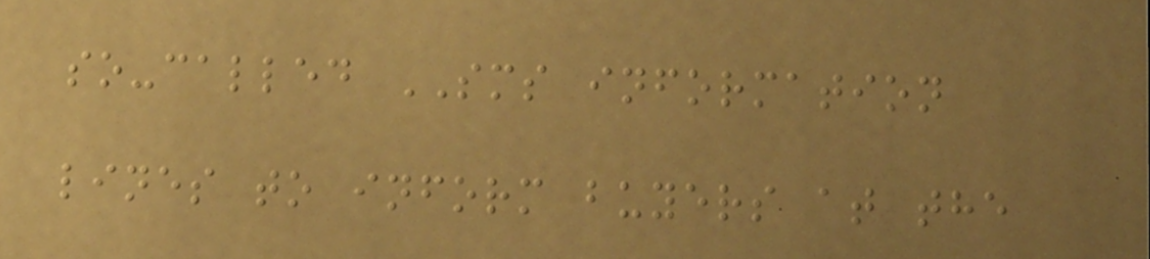so-called SMS information
lines to inform buyers at the
